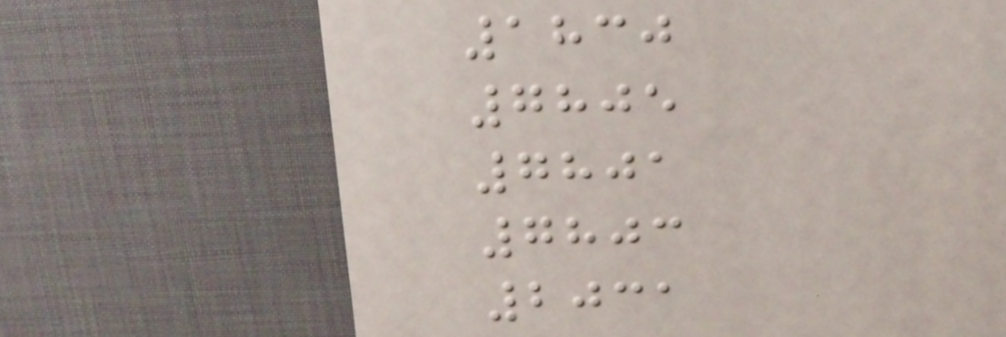1830
7805
7801
7803
2031
